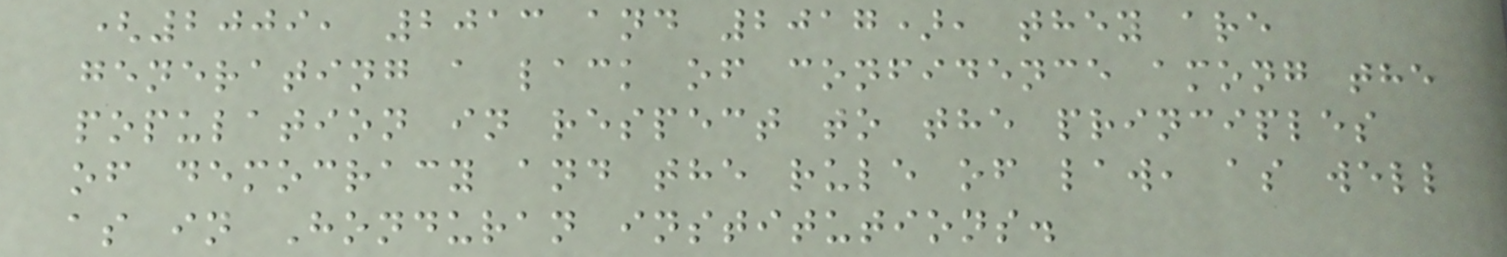(2009, 2013 and 2017), they are
generating a lack of confidence among the
population in respect to the principles
of democracy and the rule of law, as well
as in Honduran institutions.
